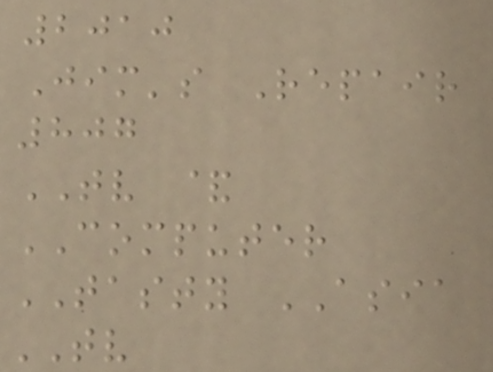2010
Jim's Repair
807
TV &
COMPUTER
TASTY ASIA
TV
